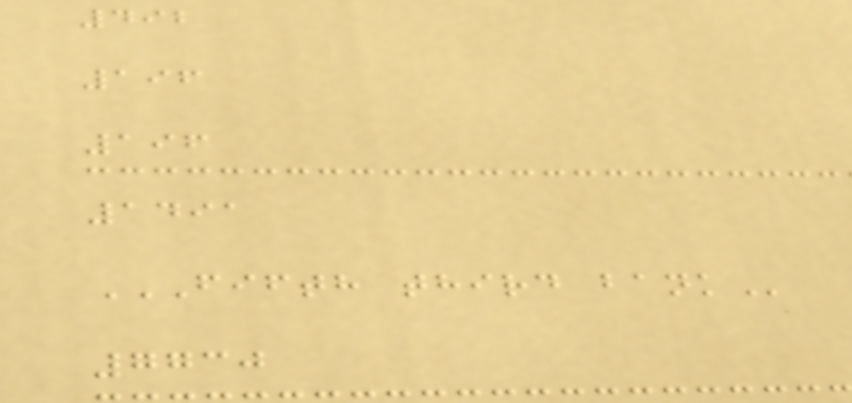492
196
196
1491
FIFTH THIRD BANK
7730
